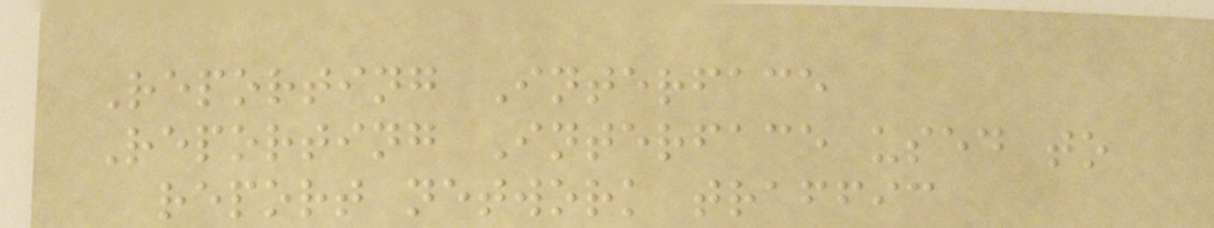Reporting Interface
Reporting Interface used to
report network traffic
